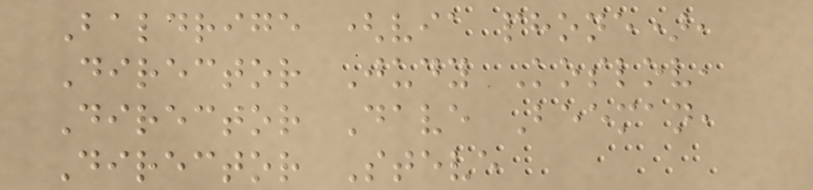Baldrige (via phone),
Director Judy Koslov,
Director Dave Beeman,
Director Steve
